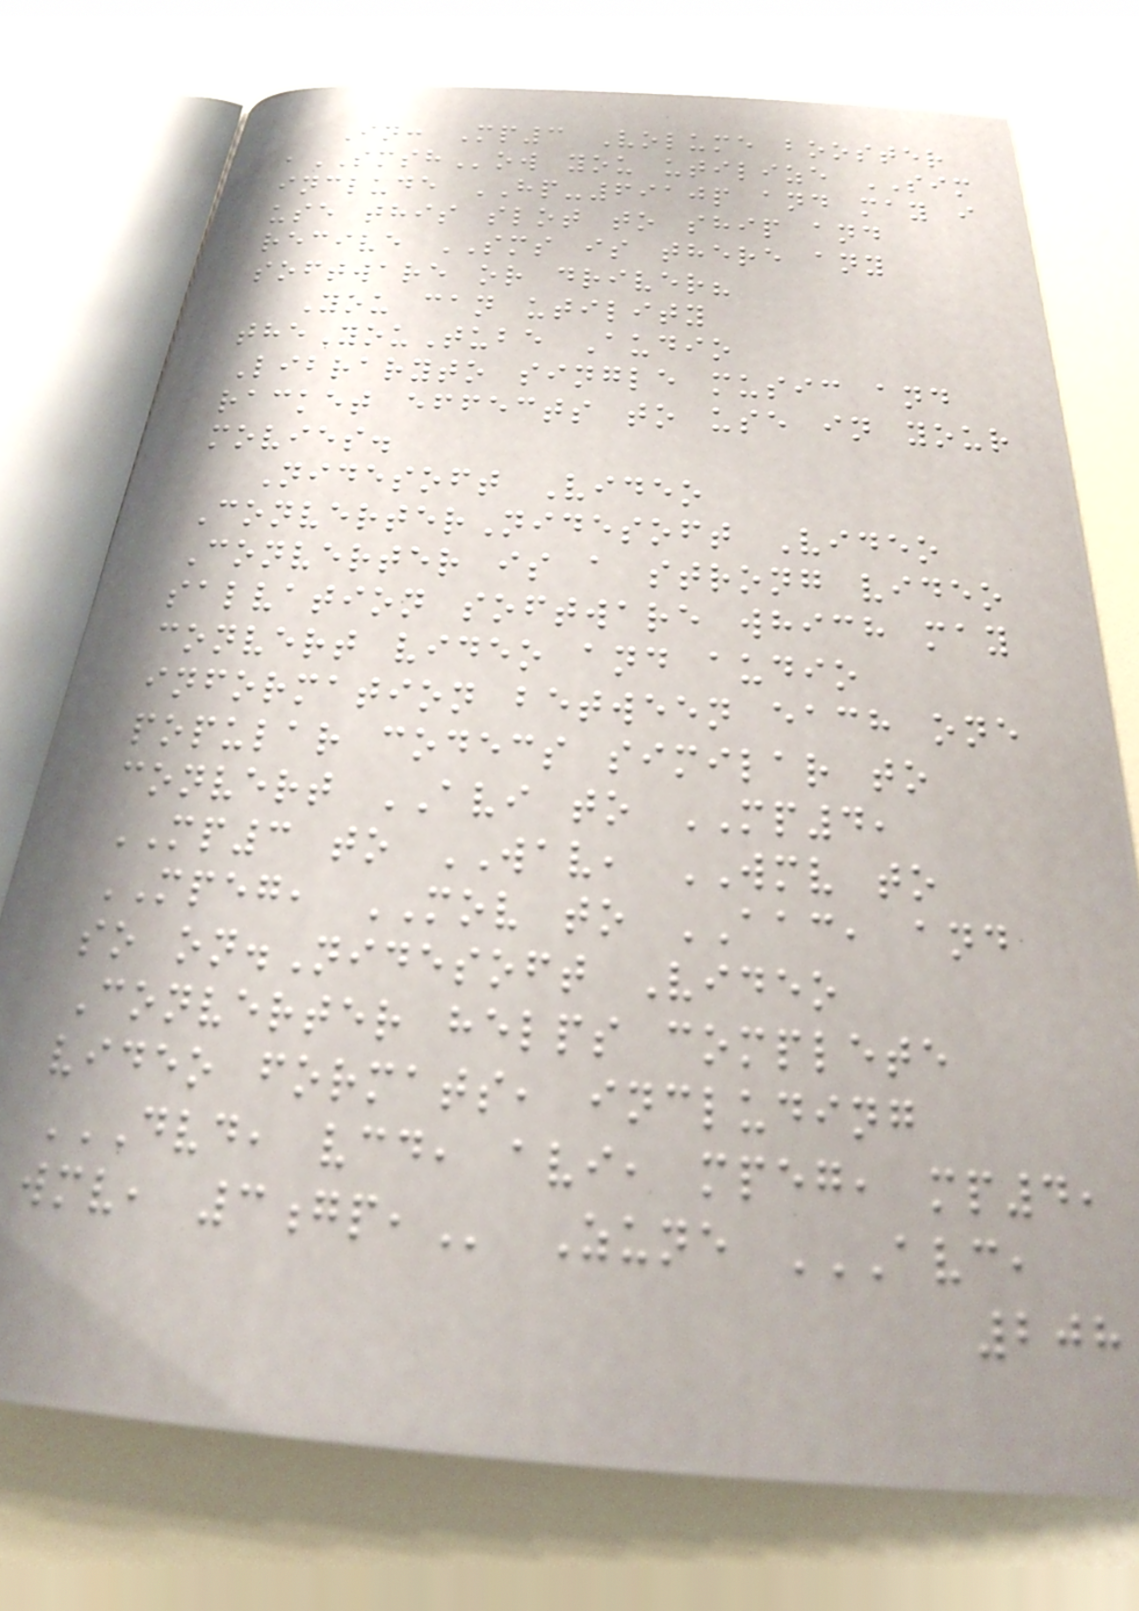In: Mp3 Volume booster
,SMSHow you utilize SIM
include HP-6910p and may i
use this slot to ship and
recive SMS is there any
software or driver?
You can utility
theYouTube Audio
Libraryto single music and
racket effects to use in your
movies.
Nidesoft Video
ConverterNidesoft Video
Converter is a strong video
salvation software which may
convert video and audio
information between each one
popular codecs similar to
convert AVI to MP4,
MP3 to WAV, WMV to
MPEG, MOV to AAC, and
so on.Nidesoft Video
Converter helps complete
video formats, including
DVD, VCD, AVI, MPEG, MP4,
WMV, 3GP, Zune AVC,
208
